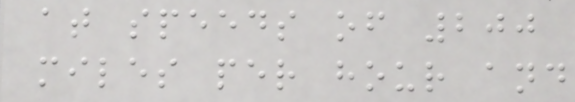at speeds of 200
miles per hour and
